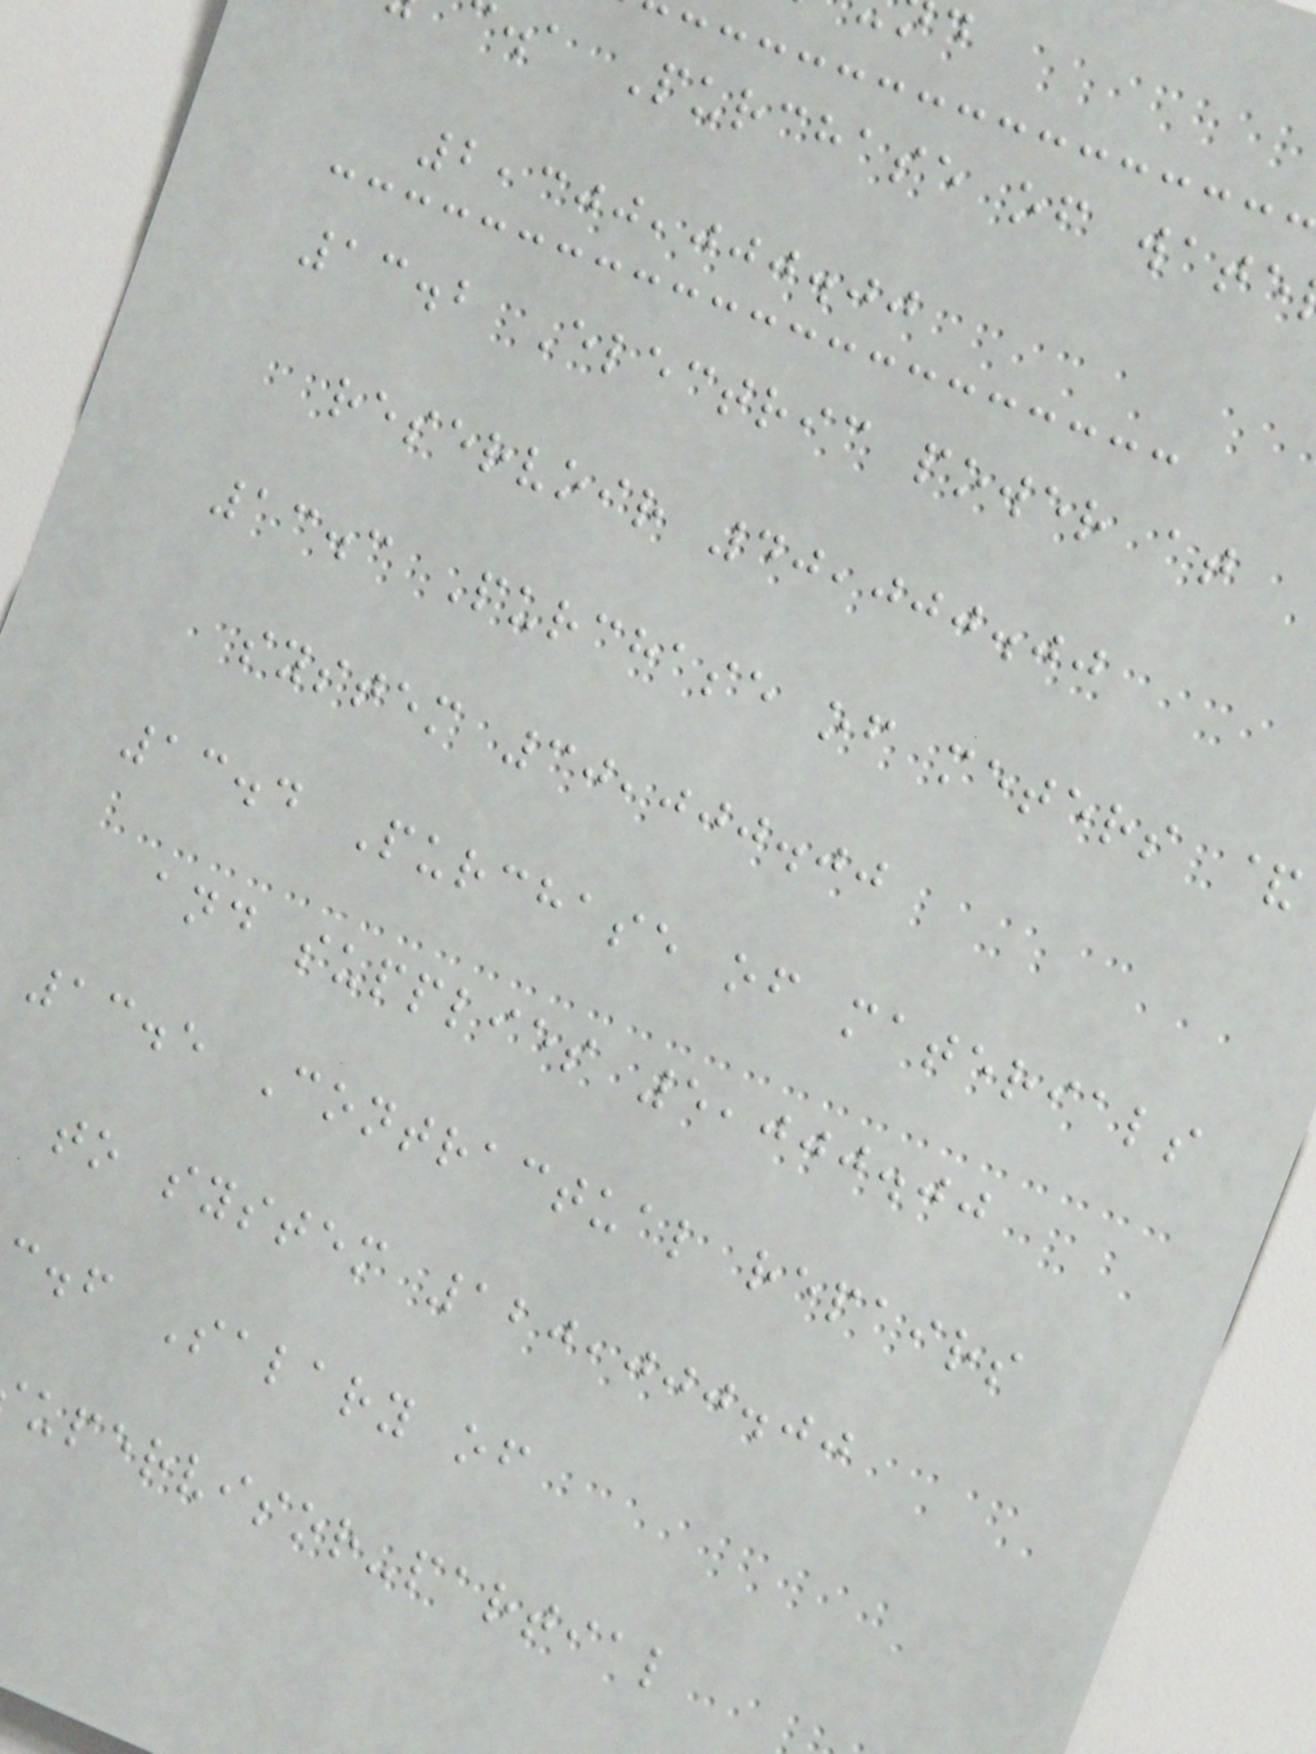.a Purchase of wate
2,300,000.00
13.2 Electric power at
reservoir 40,000.00
13.3 Purchase of meters &
system 30,000.00
13.4 Purchase of materials
and supplies 5,000.00
13.5 Contractual repairs
to system 120,000.00
c.f Salary of
upervisor-partial
